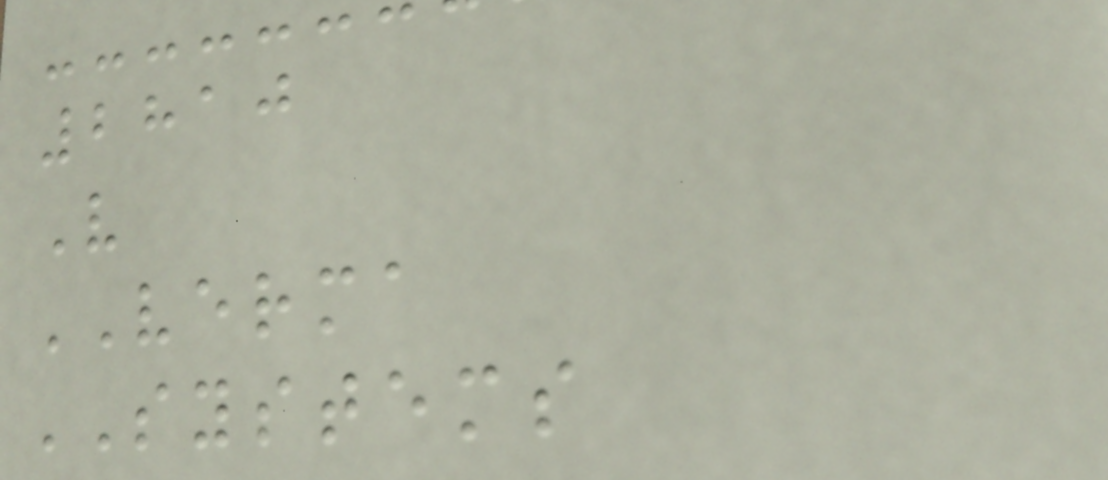2810
V
VERMA
SYSTEMS
